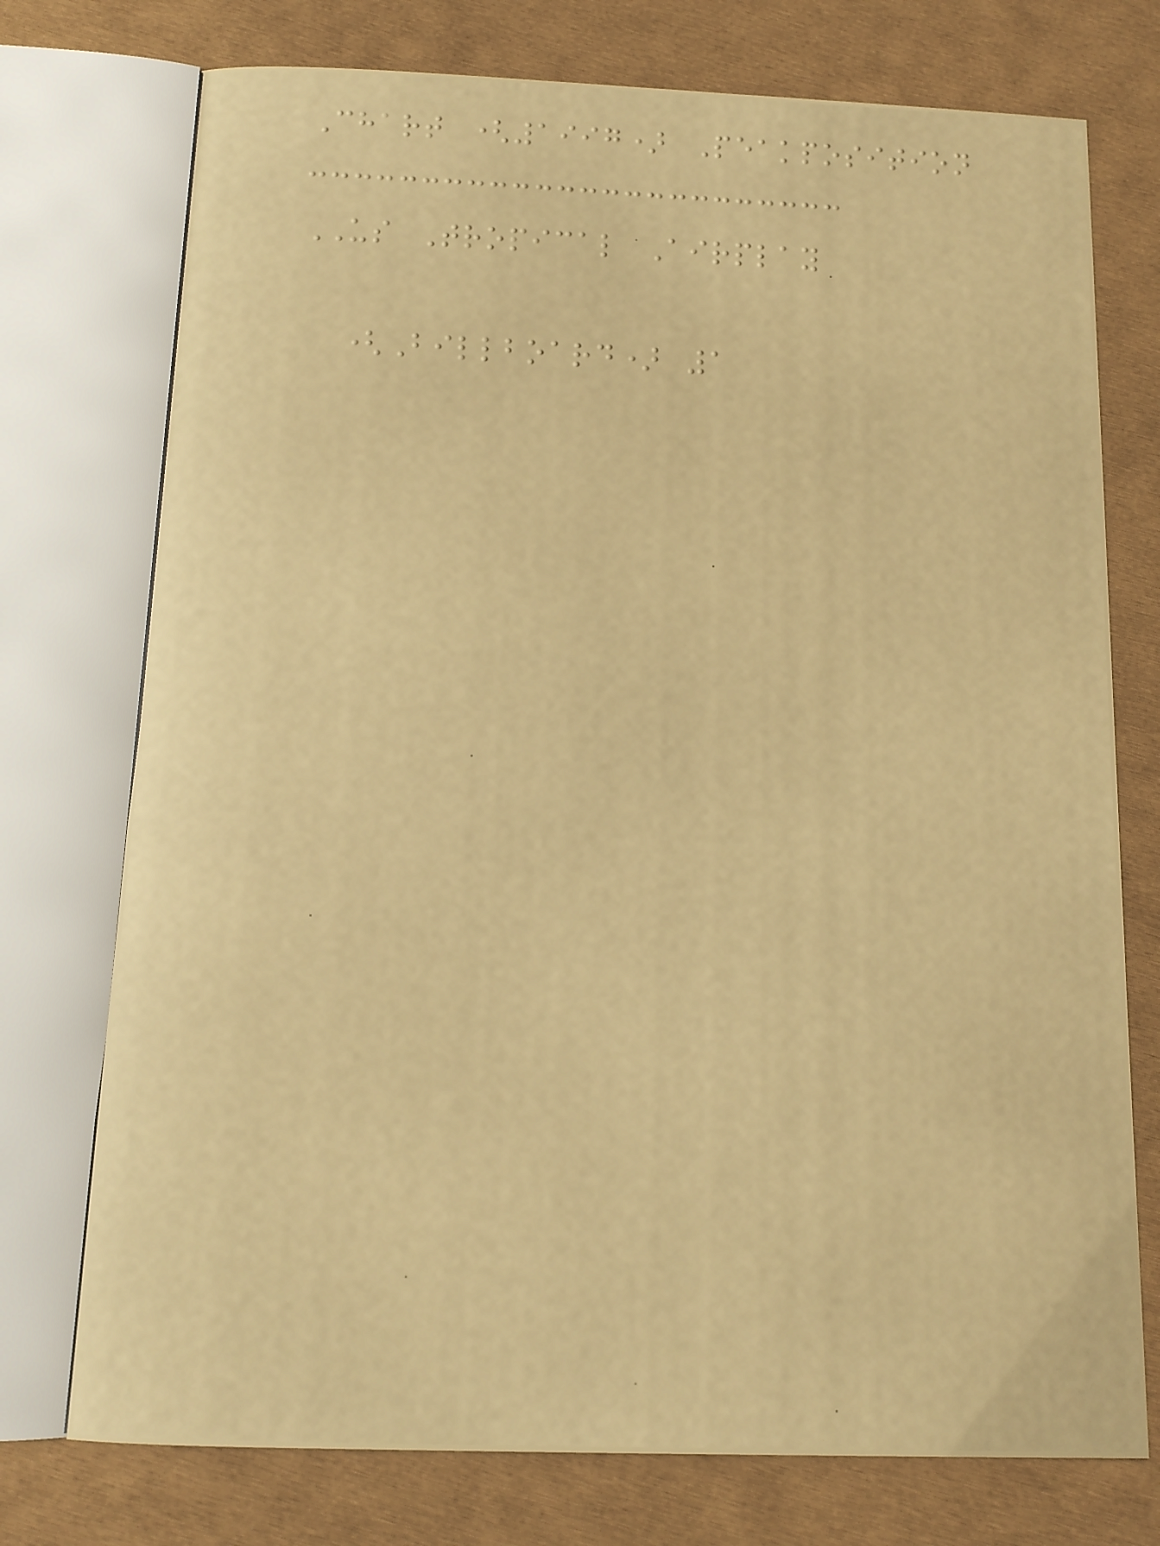Chart (1997) Peakposition
US Tropical Airplay
(Billboard) 1
